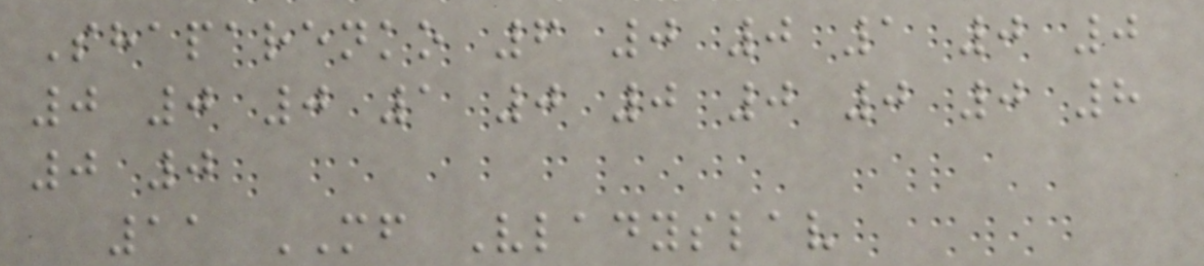Shaparenko 6 0 0 1 0 0
0 0 0 1 0 0 0 0 0 8
0 0
11 MF Vladyslav
